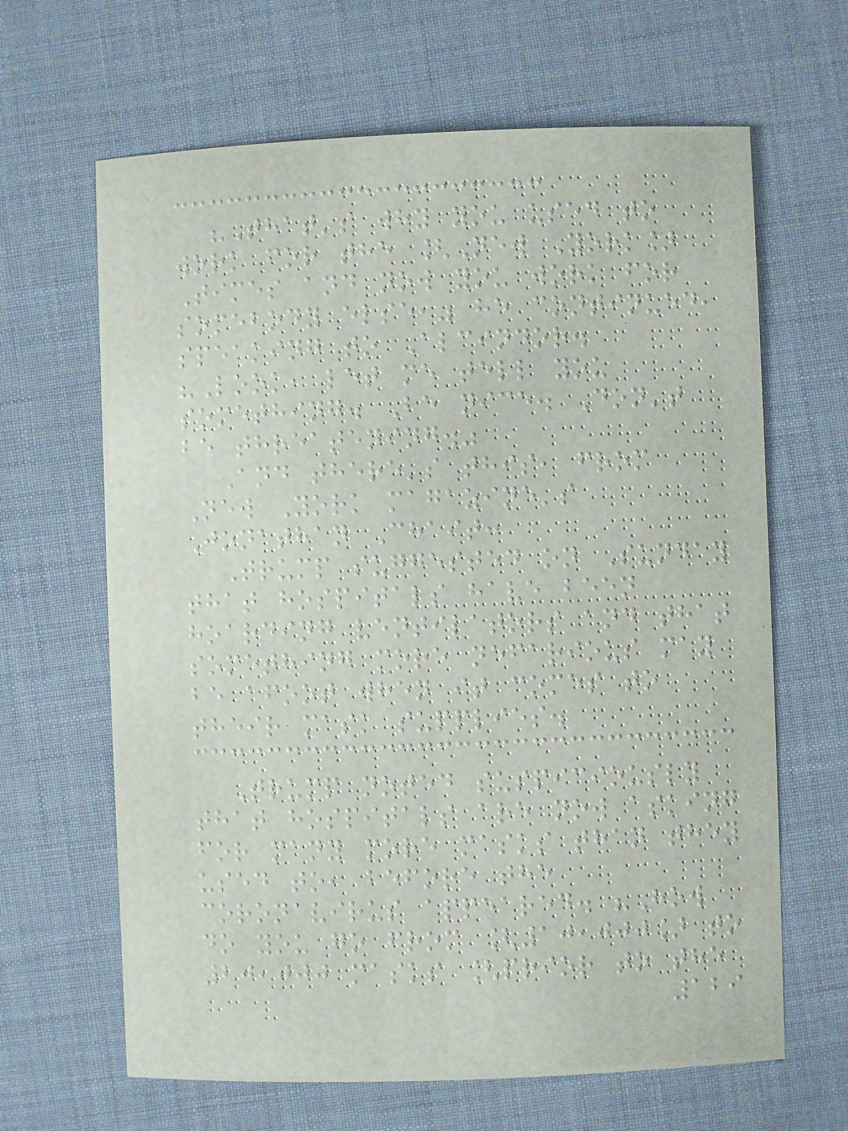"That's why you used to
work for the [New York]
Times and now you work for
somebody else," he continued,
speaking to Alcindor.
"Look, let me tell you
something. Be nice. Don't
be threatening."
And there's this, from
New York magazine's
Jonathan Chait:
Trump suggested on Sunday
that hospitals have been
hoarding ventilators and that
something more nefarious may
be afoot when it comes to
their mask supplies.
Trump noted suspiciously
that hospitals are now asking
for many more masks than they
used to, before the
coronavirus appeared. "How
do you go from [10,000] to
20,000 masks [prior to the
129
